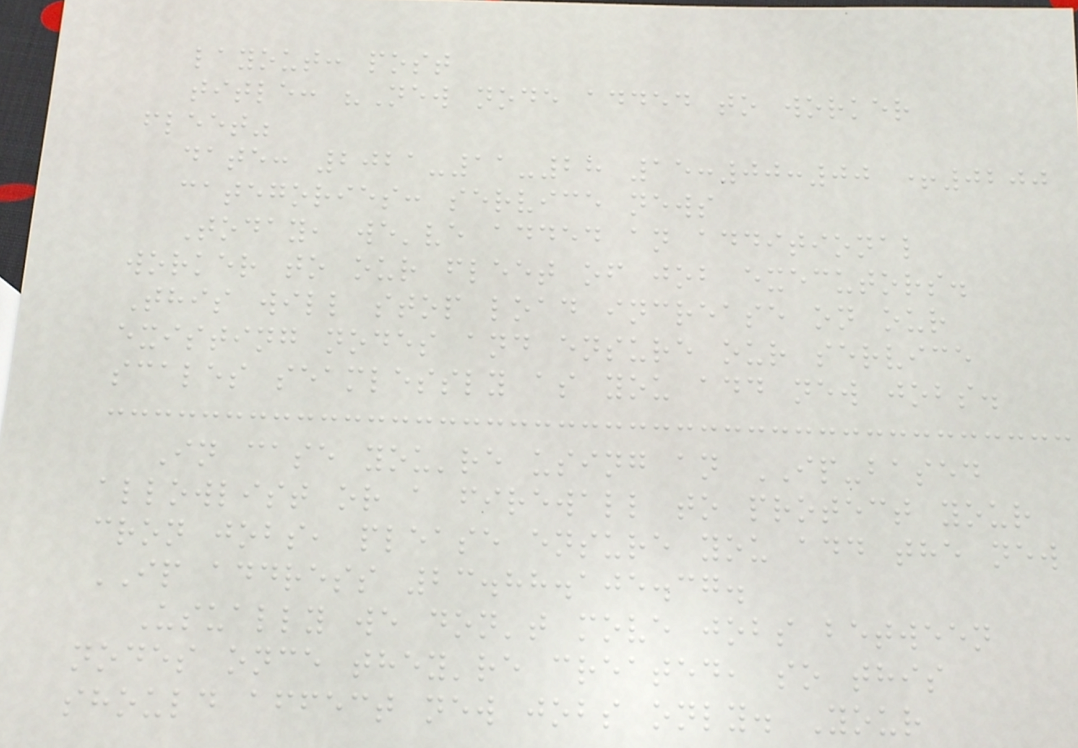layout: post
title: "New node added to worker
fleet"
date: 2021-11-28 15:00:00 +0200
categories: service news
Today, we've added an additional
worker to our fleet of job executors.
This will stop load increase on our
existing nodes and ensure our service
scales seamlessly as you add new jobs.
In case you're using an IP-based
allowlist or a firewall to protect your
cron jobs, please ensure you add the new
IP address 23.88.105.37.
Usually we don't move jobs between
nodes once they're created, so this
should affect new jobs only. Your
